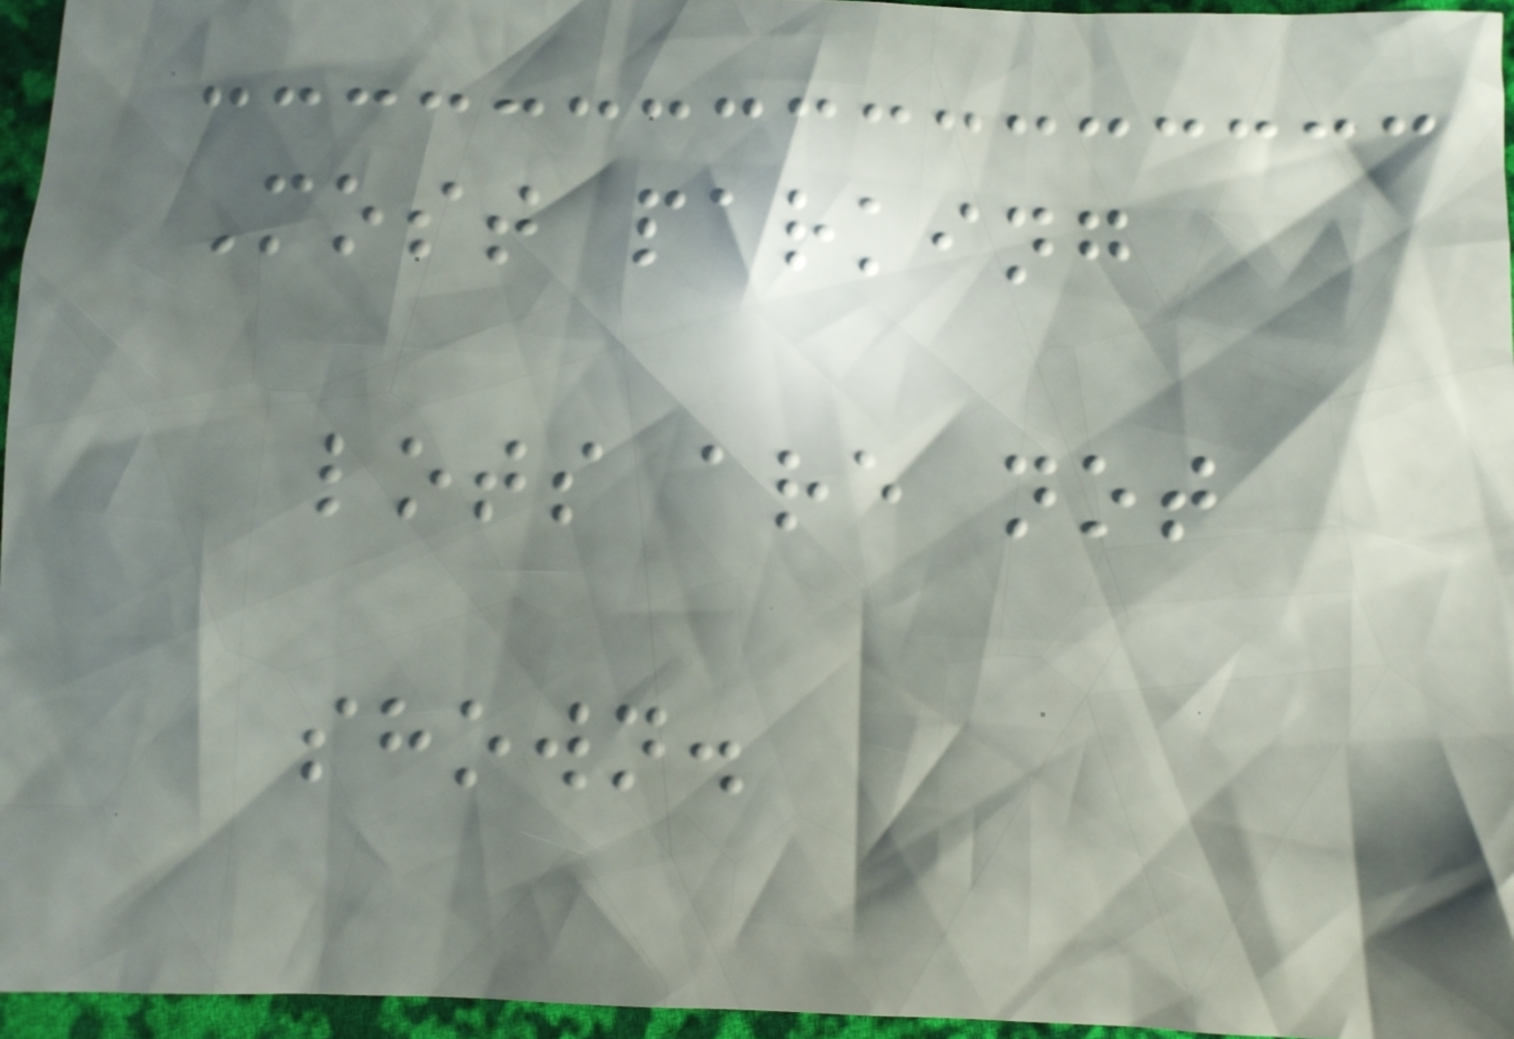Most parking
lots are not
shown.
